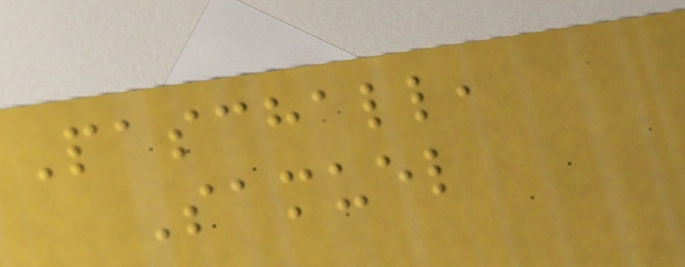Paschall,
Samuel
